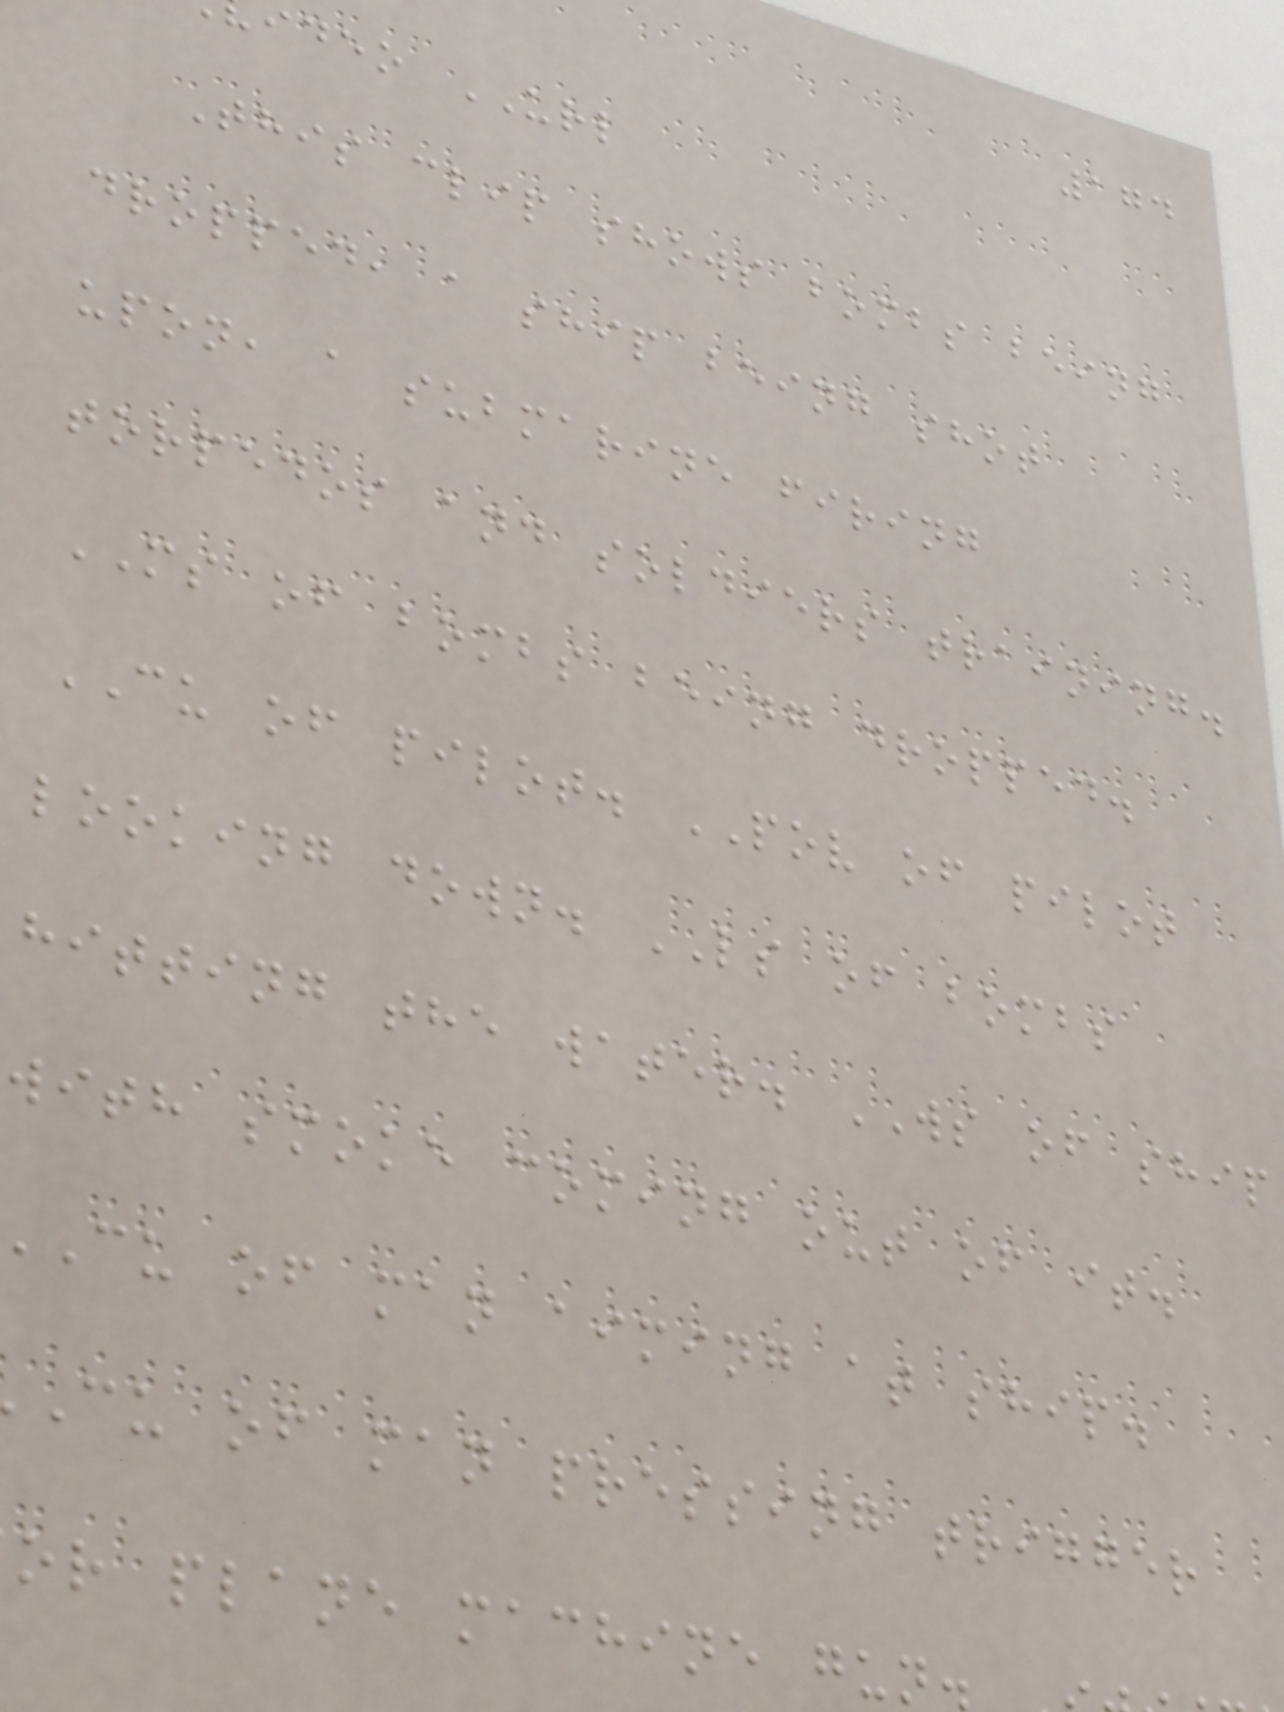174
ideo URL
This clip shows bombs being
dropped, a ship being shot
upon, a submarine firing
torpedos and soldiers training.
MS of bombs being dropped.
CU of pilot. POV of pilot
looking down. LS of bombs
hitting the water. WS of ship
with smoke coming out of it.
cu of man aiming at ship.
cu of man pressing trigger
or plane machine gun.
